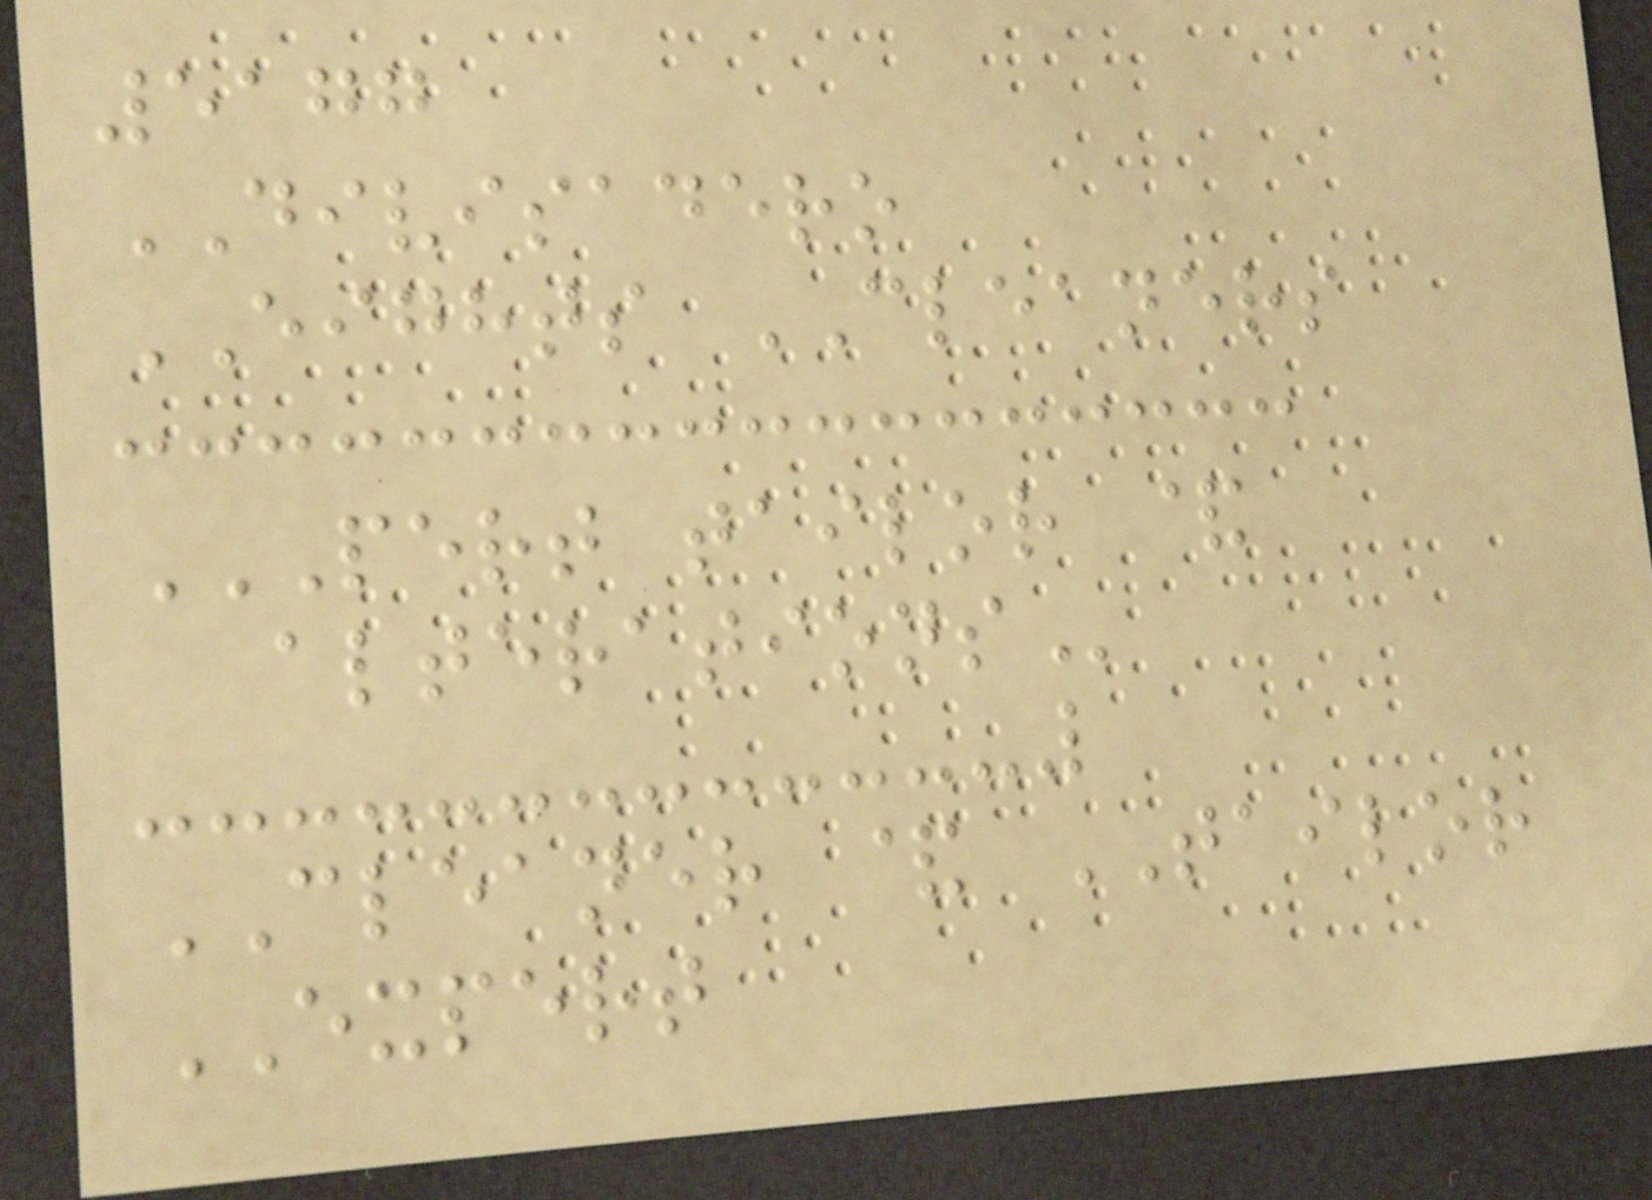5177
DIVISADERO
EIGHTS CLEANERS
PERT TAILOR &
ALTERATIONS
CLEANER & TAILOR
EXPERT
